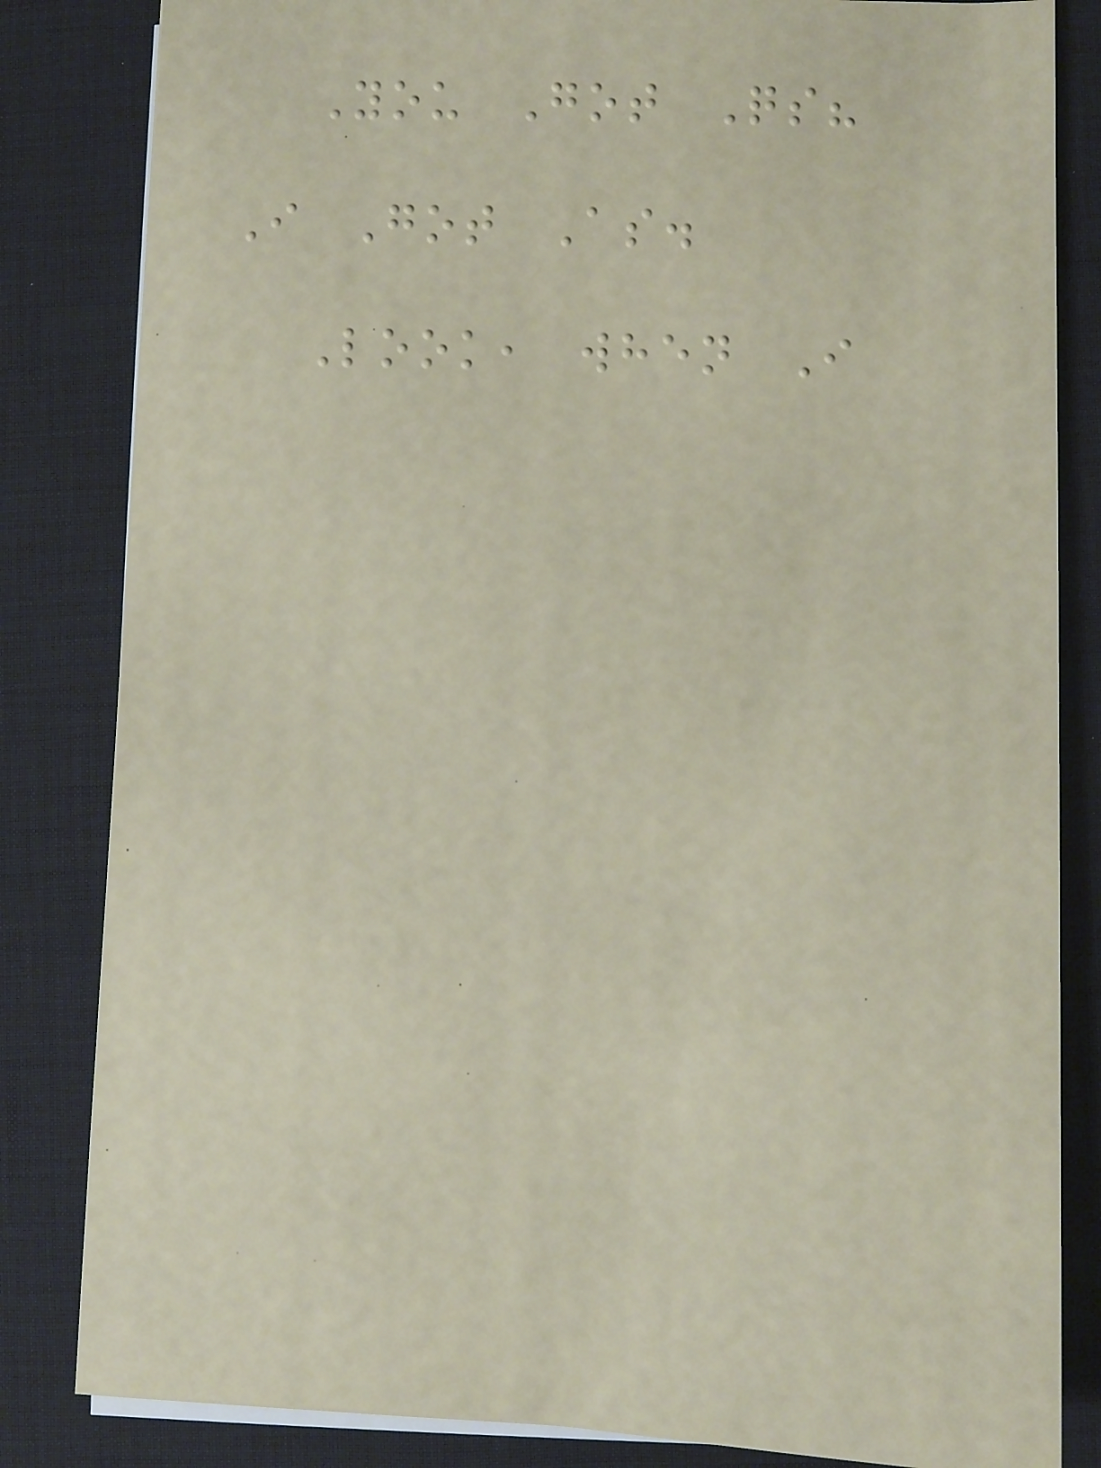You Got Qs?
I Got As.
Look, when I
